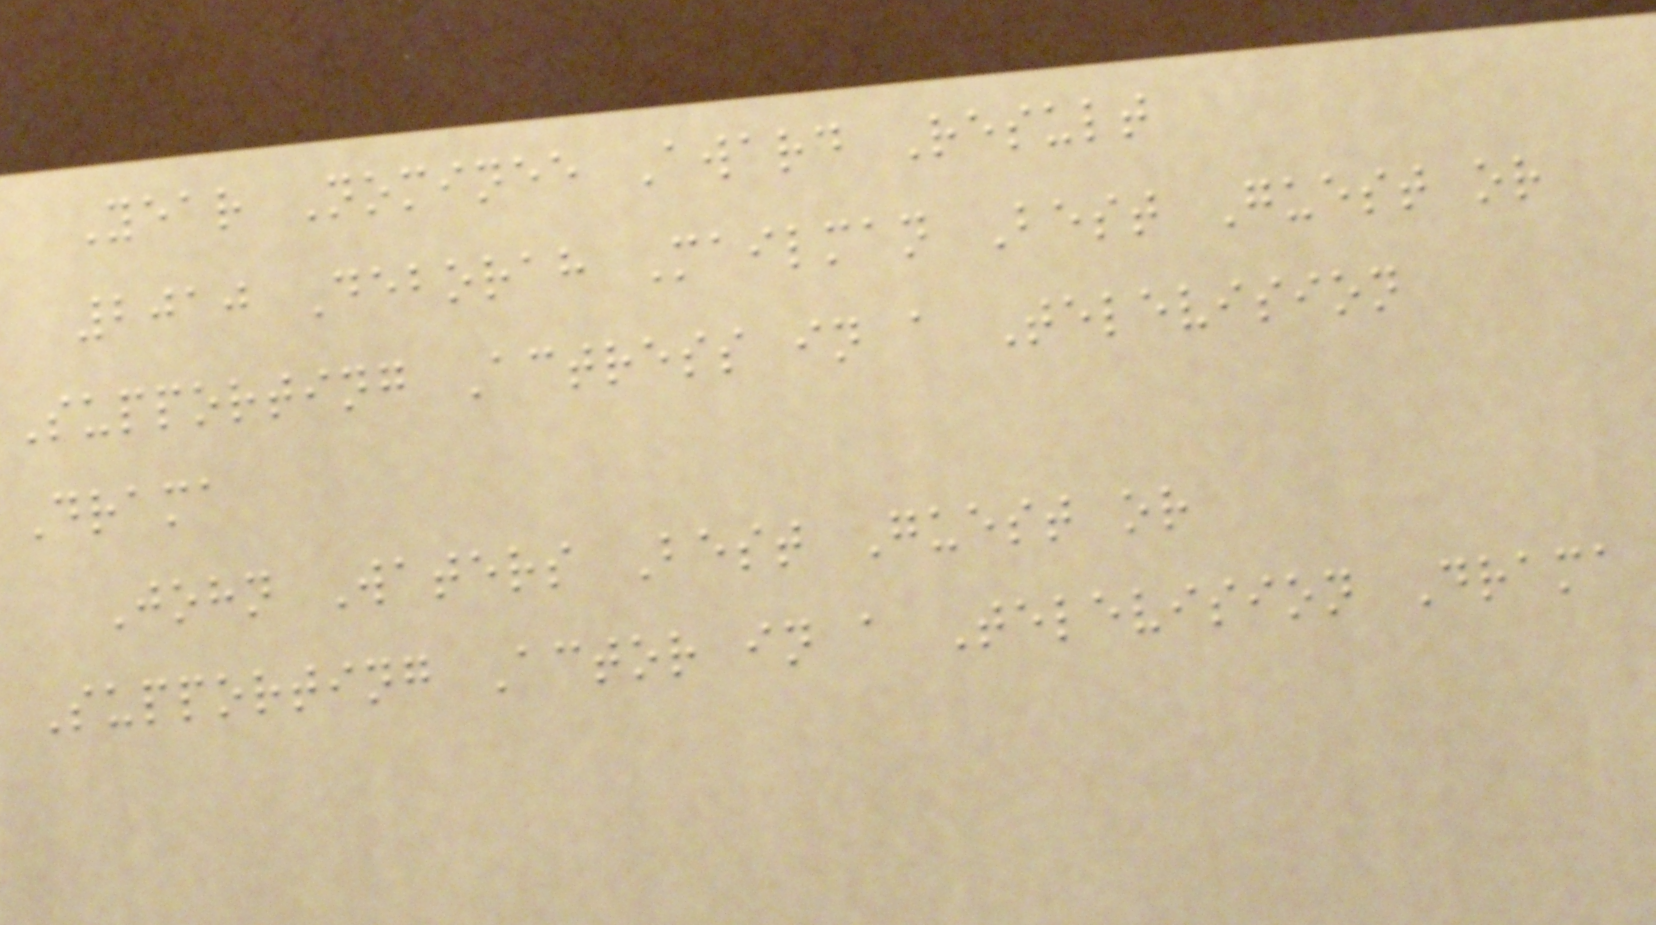Year Nominee Award Result
2010 Deborah Mailman Best Guest or
Supporting Actress in a Television
Drama
John Waters Best Guest or
Supporting Actor in a Television Drama
